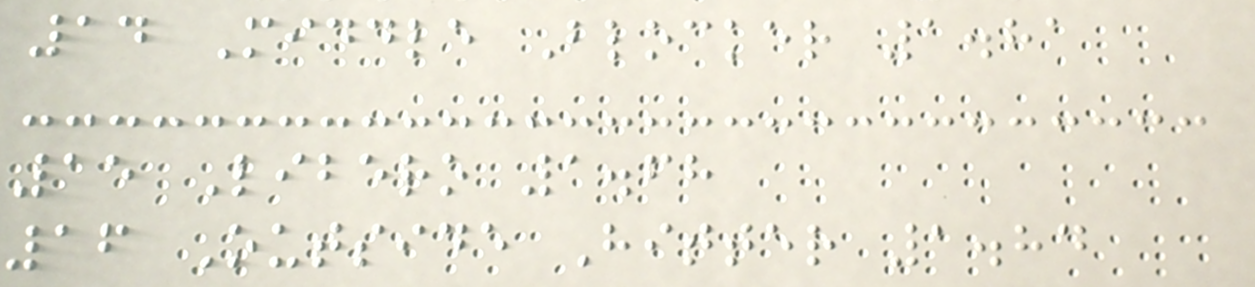14 Middle Blocker 1.81
15 Libero 1.68
16 Outside Hitter 1.84
